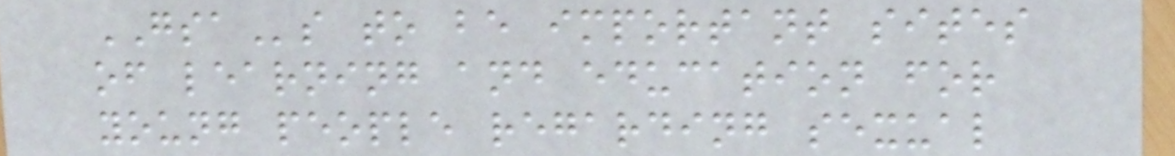GSAs to be important sites
of learning and education for
young people regarding sexual
